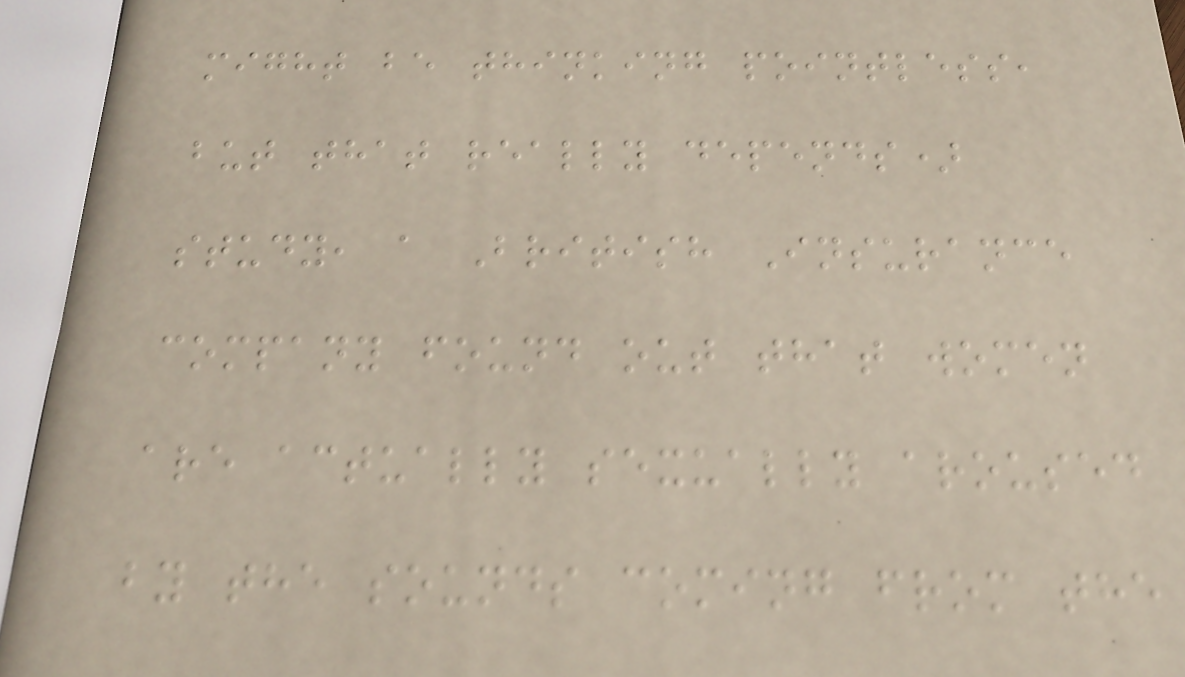might be thinking pointless,
but that really depends)
study, a British Insurance
company found out that women
are actually sexually aroused
by the sounds coming from the
